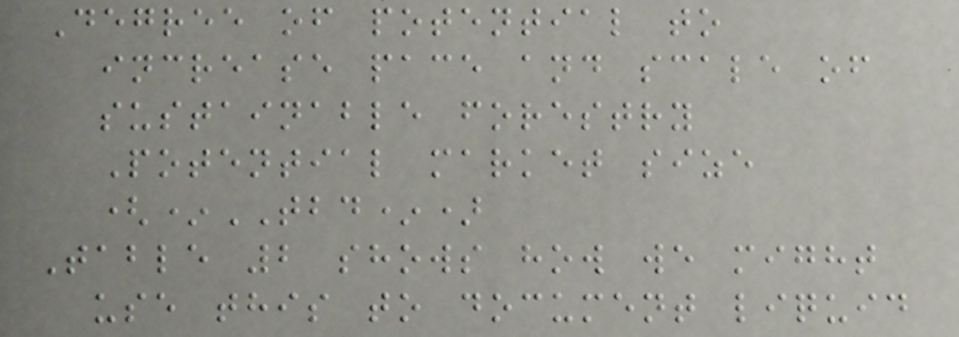Degree of potential to
increase pace and scale of
sustainable forestry
Potential market size
(*TBD*)
Table 2 shows how we might
use this to document liquid
